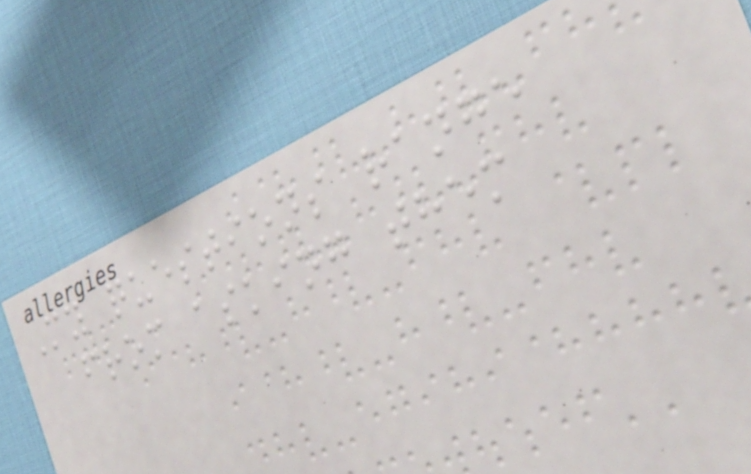My questions range
from asking them
